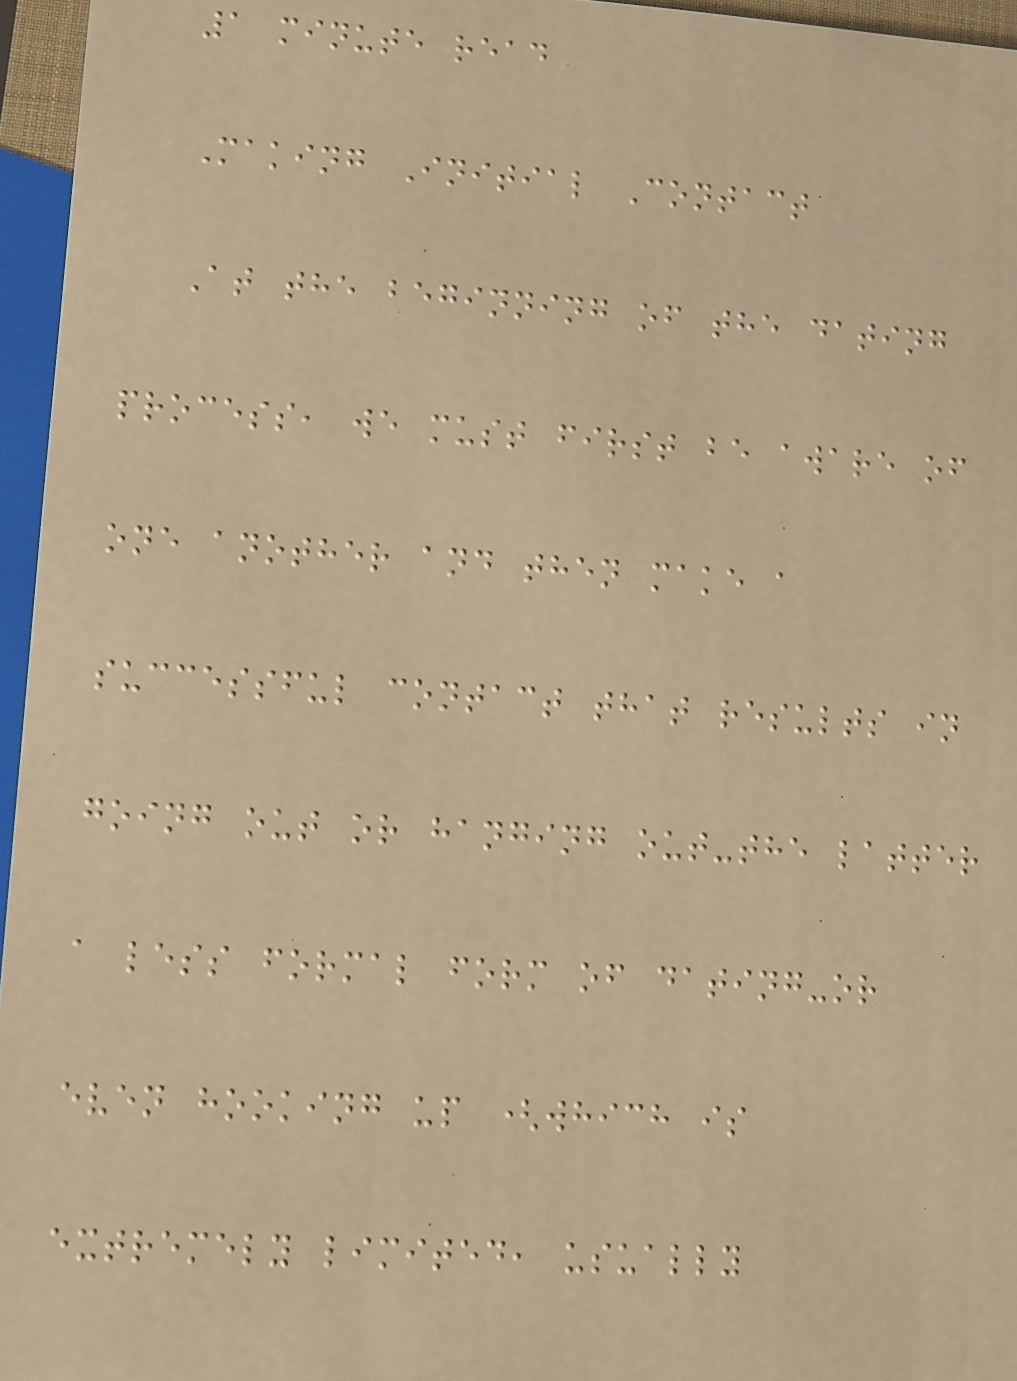1 minute read
Making Initial Contact
At the beginning of the dating
process, we must first be aware of
one another and then make a
successful contact that results in
going out or hanging out-the latter
a less formal form of dating-or
even hooking up (which is
extremely limited, usually
